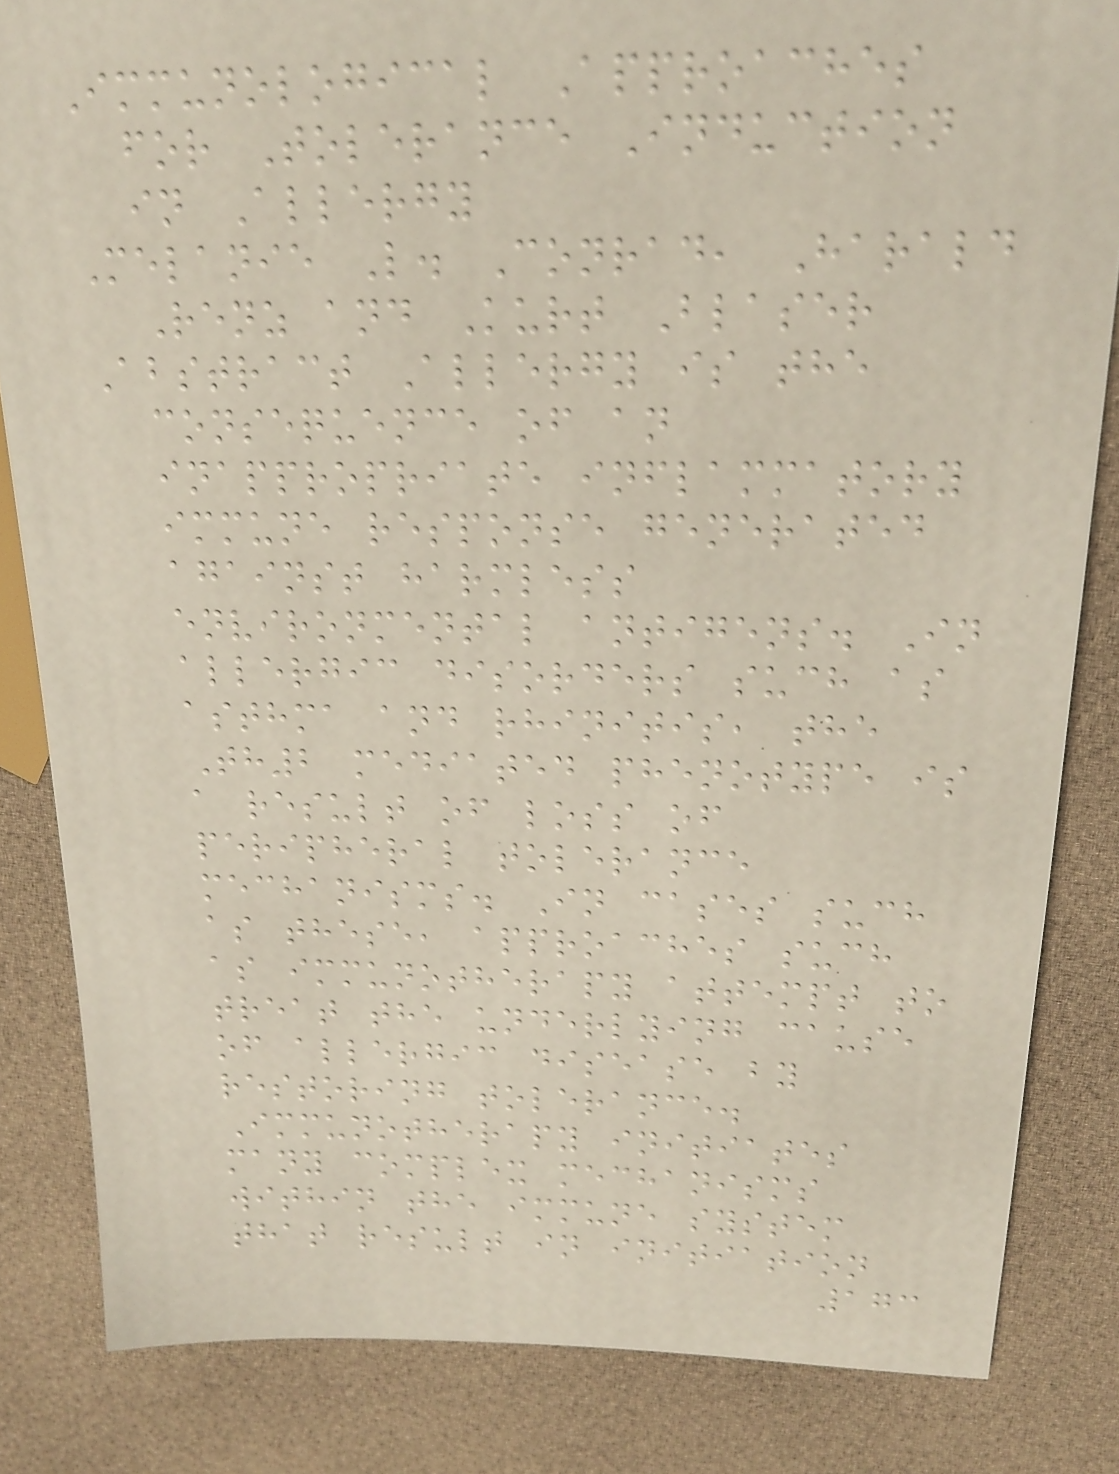Immunological Approaches
for Tolerance Induction
in Allergy
Melanie L. Conrad, Harald
Renz and Kurt Blaser
Abstract Allergy is the
consequence of an
inappropriate inflammatory
immune response generated
against harmless
environmental antigens. In
allergic disorders such as
asthma and rhinitis, the
Th2 mediated phenotype is
a result of loss of
peripheral tolerance
mechanisms. In cases such
as these, approaches such
as immunotherapy attempt to
treat the underlying cause
of allergic disease by
restoring tolerance.
Immunotherapy initiates
many complex mechanisms
within the immune system
that result in initiation
173
